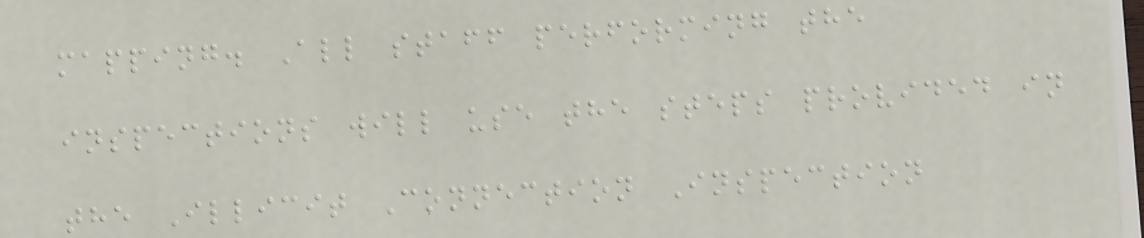mapping. All staff performing the
inspections will use the steps provided in
the Illicit Connection Inspection
